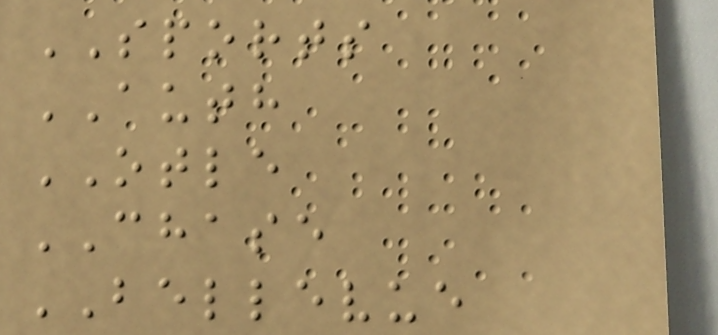SPORTS
AUTH
OTLE
CHASE
BELLEVUE
